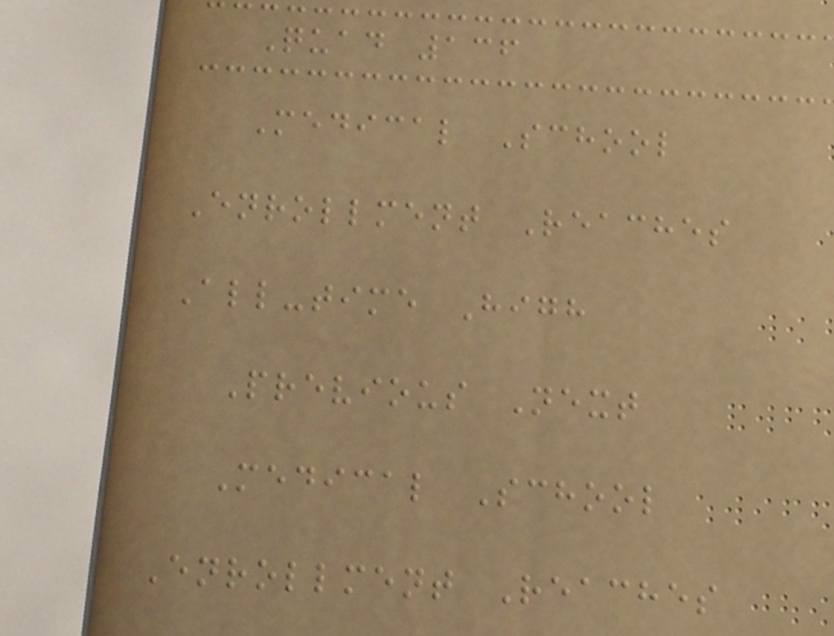Quad 136
Medical School
Enrollment Reaches
All-time High
Previous Next
Medical School
Enrollment Reaches
